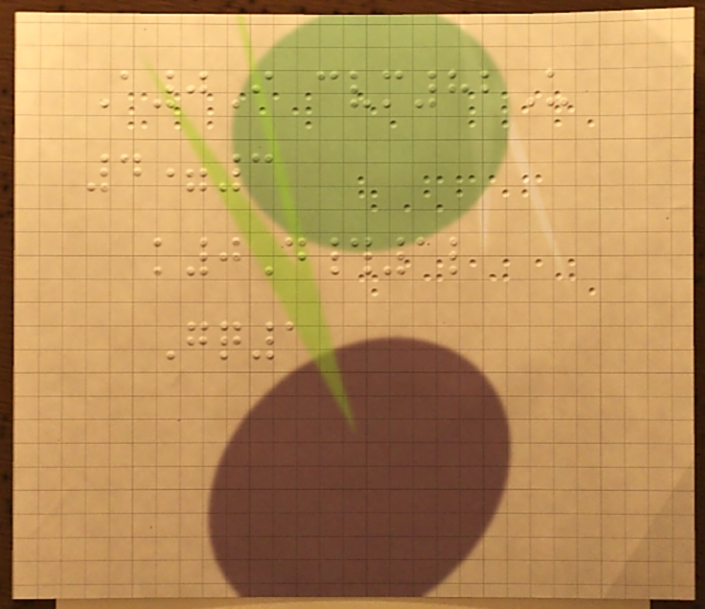A0I cvm82U
4=3
k0D#1l
Gq1
